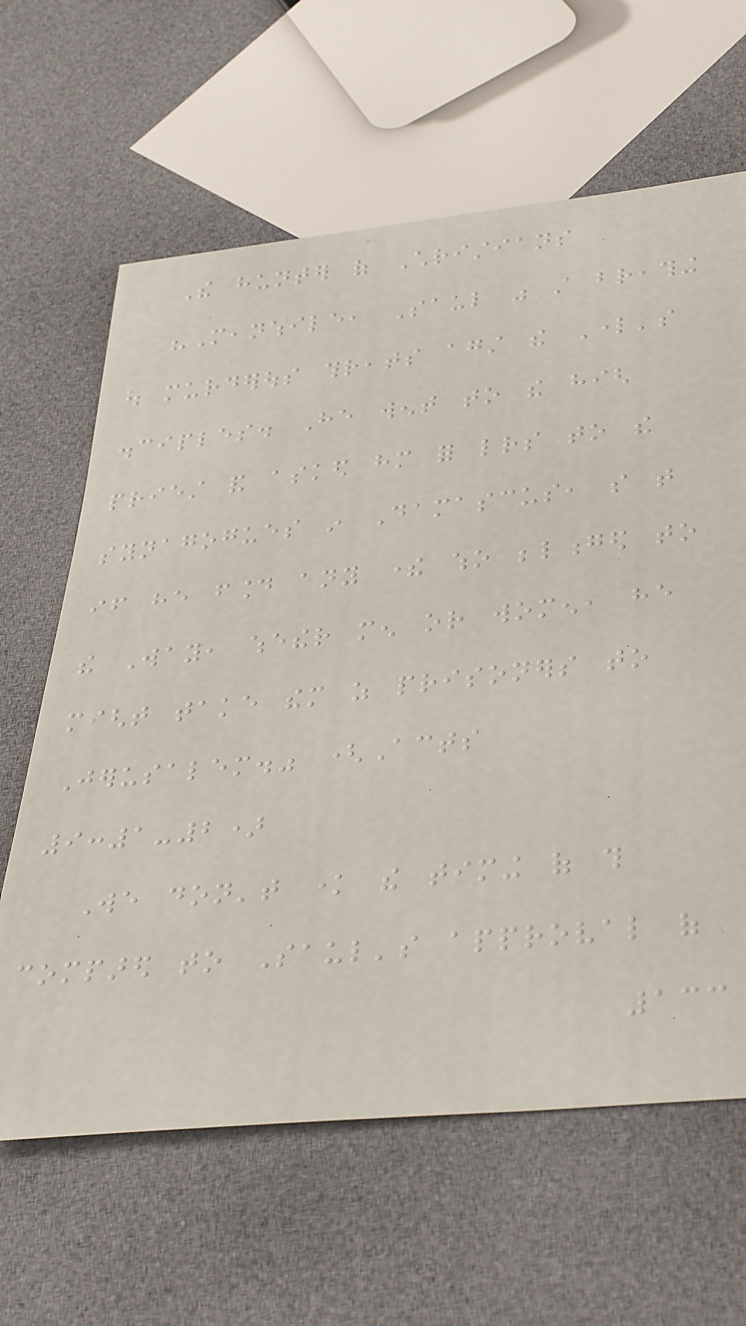The hunter of Christians
"Meanwhile, Saul was still breathing
out murderous threats against the Lord's
disciples. He went to the high
priest and asked him for letters to the
synagogues in Damascus, so that
if he found any there who belonged to
the Way, whether men or women, he
might take them as prisoners to
Jerusalem." (Acts
9:1-2)
We don't know the timing of this
compared to Saul's approval of
133
